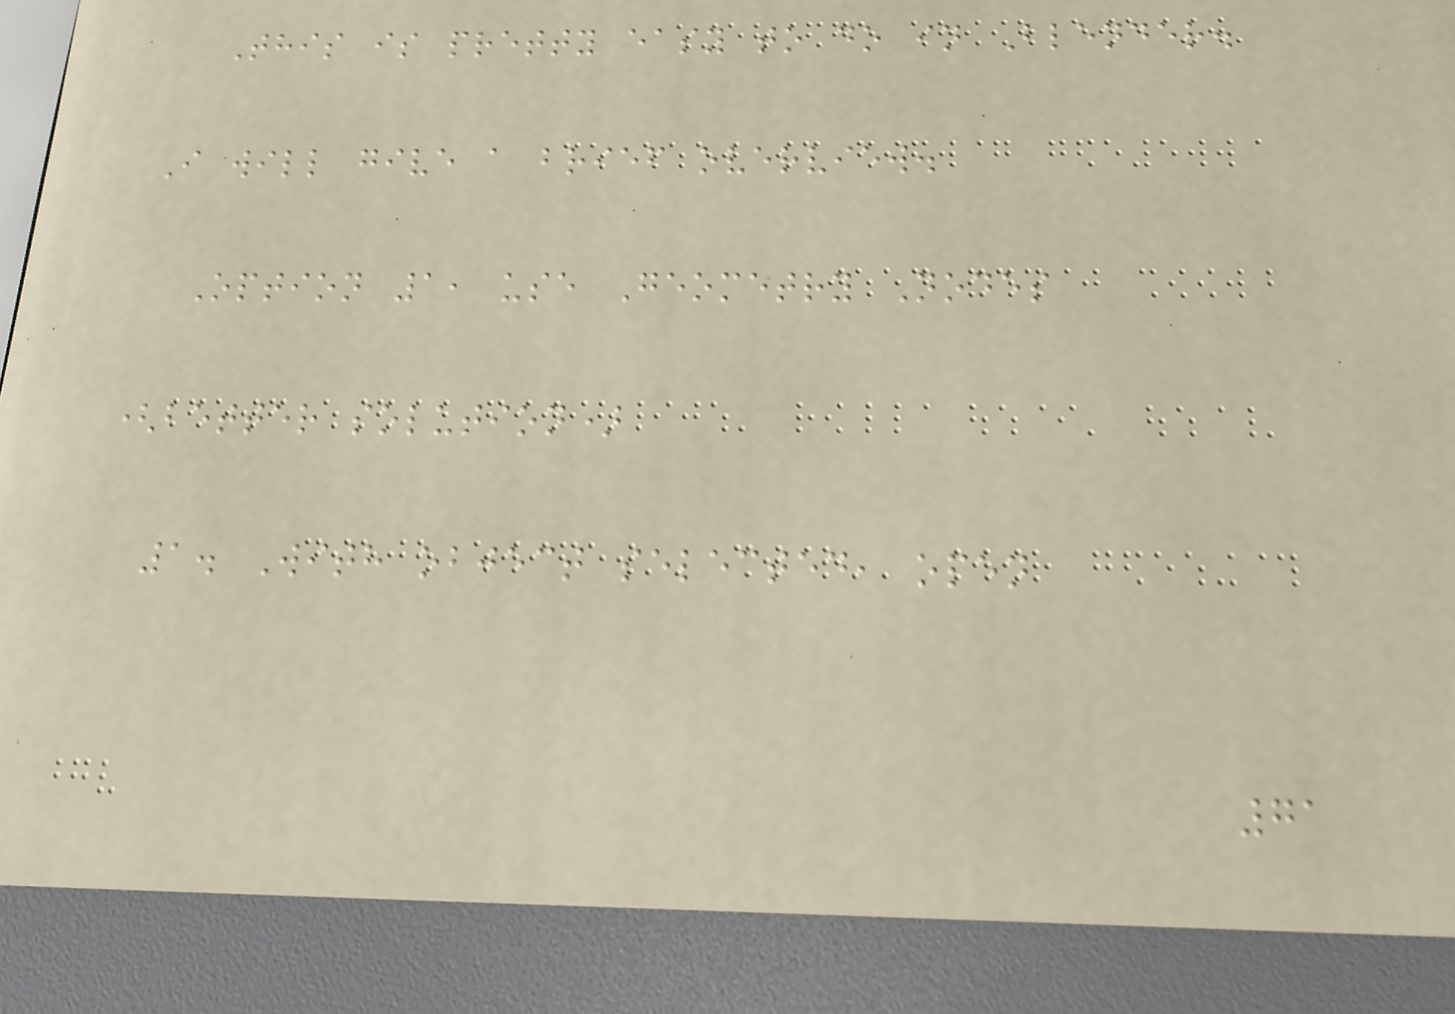This is pretty easy to do in Blender.
I will give a brief overview.
Option 1, use Geometry Nodes
(better solution)
1. With object selected, open
71
